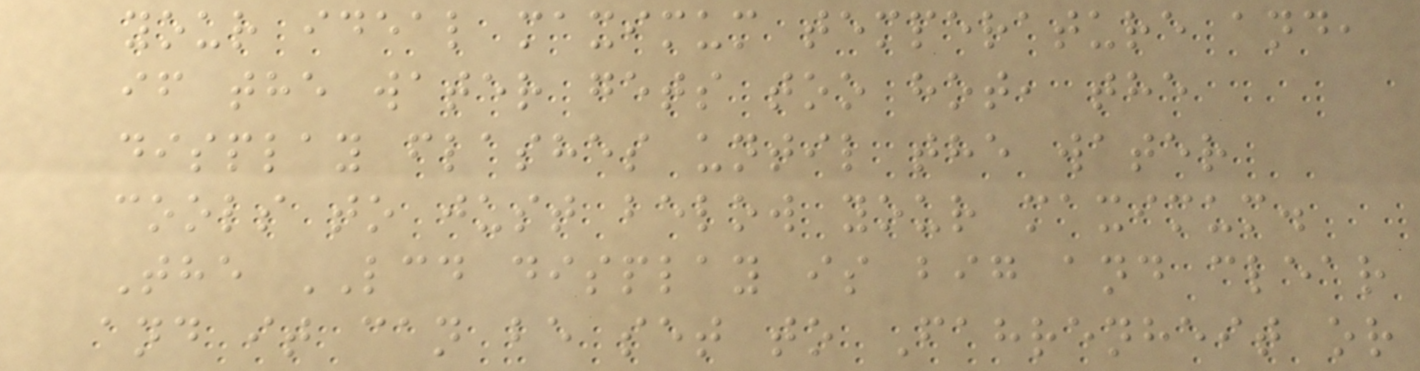your ideal maximum temperature and,
if the water gets too hot, the
display flashes until the water
cools to just below your maximum.
The LCD display is big and clear
and it can be set to Fahrenheit or
